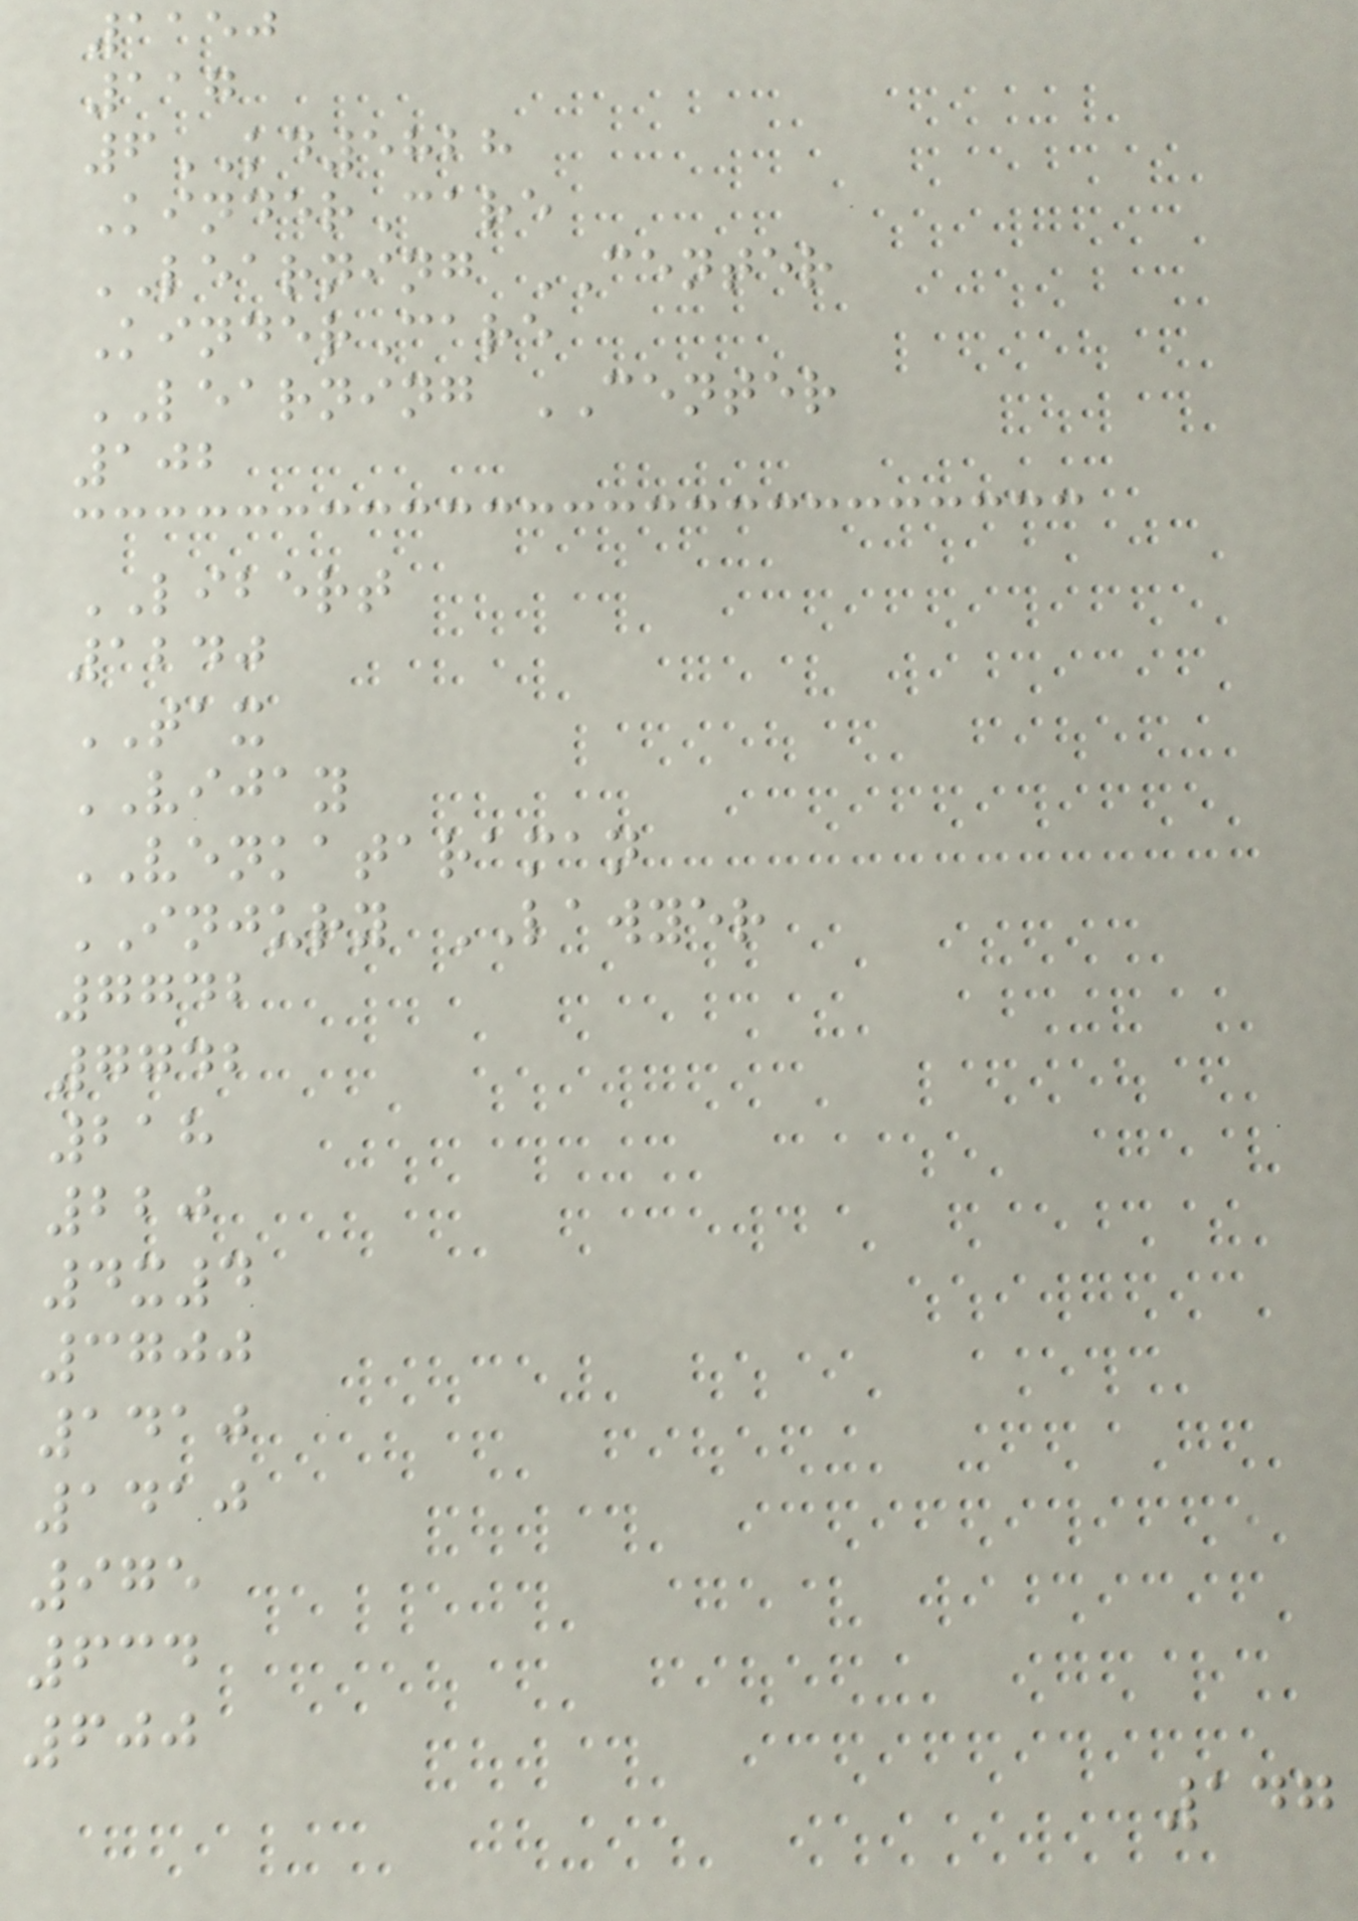1150
117
6KD5828
KinderCare
LEARNING CENTER
KinderCare
LEARNING CENTER
102
LIBERT
1240
TAX
VIJAY
VENKATARAMAN
INJURY LAWYER
7742
7742
218
220
4x4
3700
1410
1410
975
634
600
147
